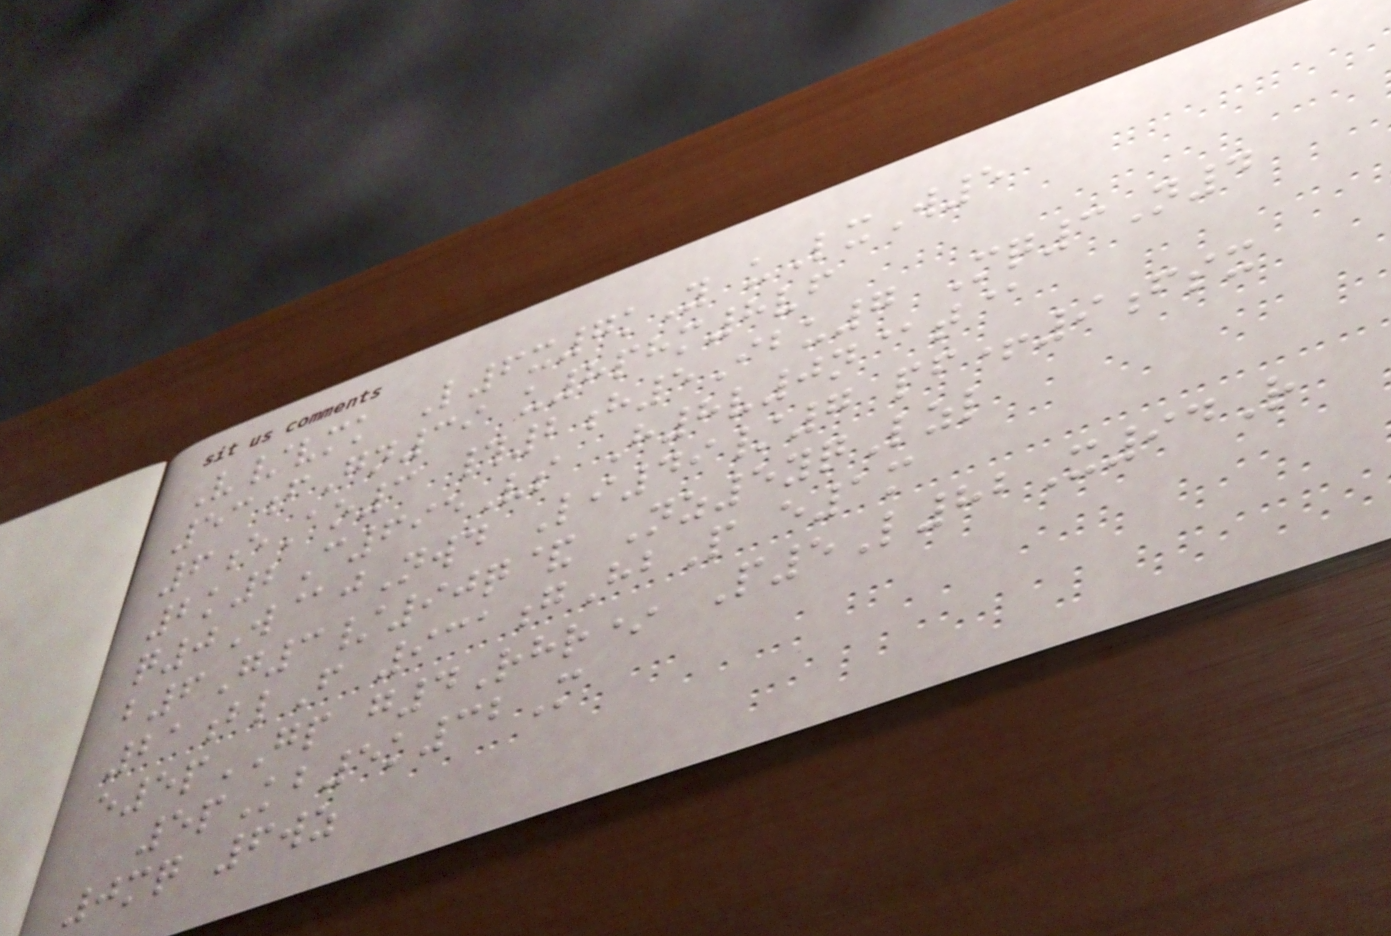V/vmk L6x7kY uLxW5
53fGn39 u8phm8vf
6eAo3 #2h5Ibu7 Mq3N4
2k2C695Vs H8v0n@t@
q0W@jNwd Li49/7 pf+9fsx
b6G3/90q& Nz5yqLzl
21blF 931gHbP e1m
e5pGP g4Rhr* P5L82X94R
5pKb5k32M
0mq 6wz
